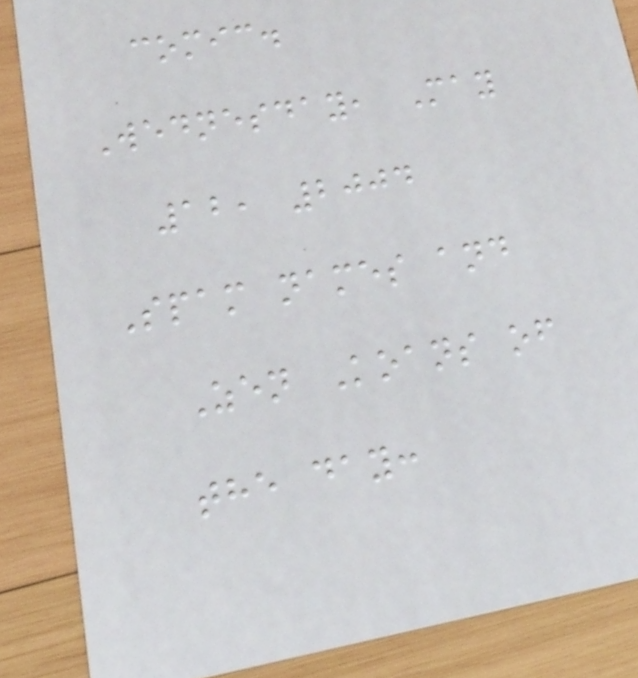comic.
Wednesday, May
12, 2004
Spam names and
Zen Koans of
the day:
